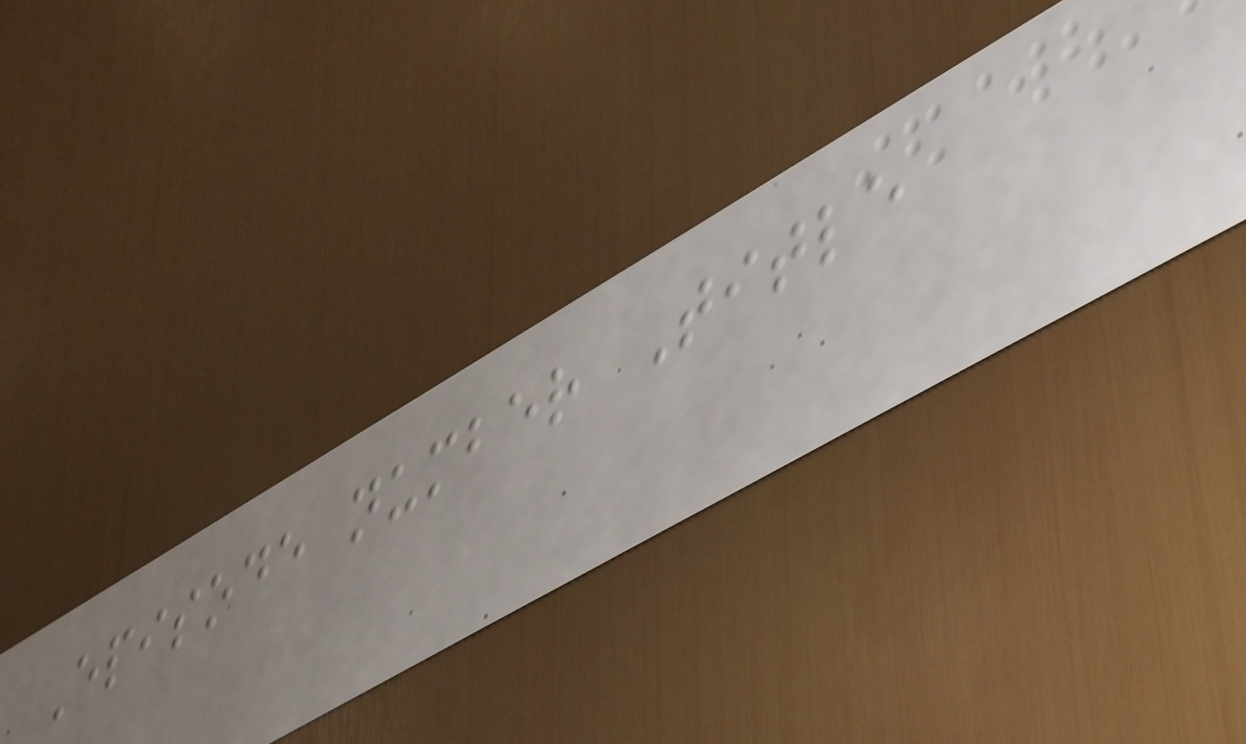Episode number Title
